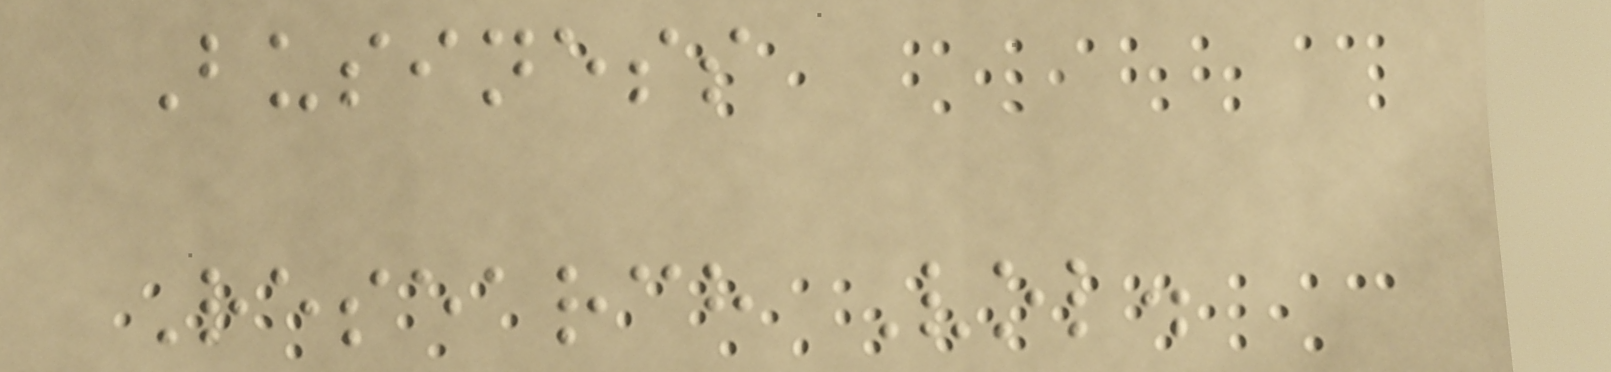Business
Research Vol.
